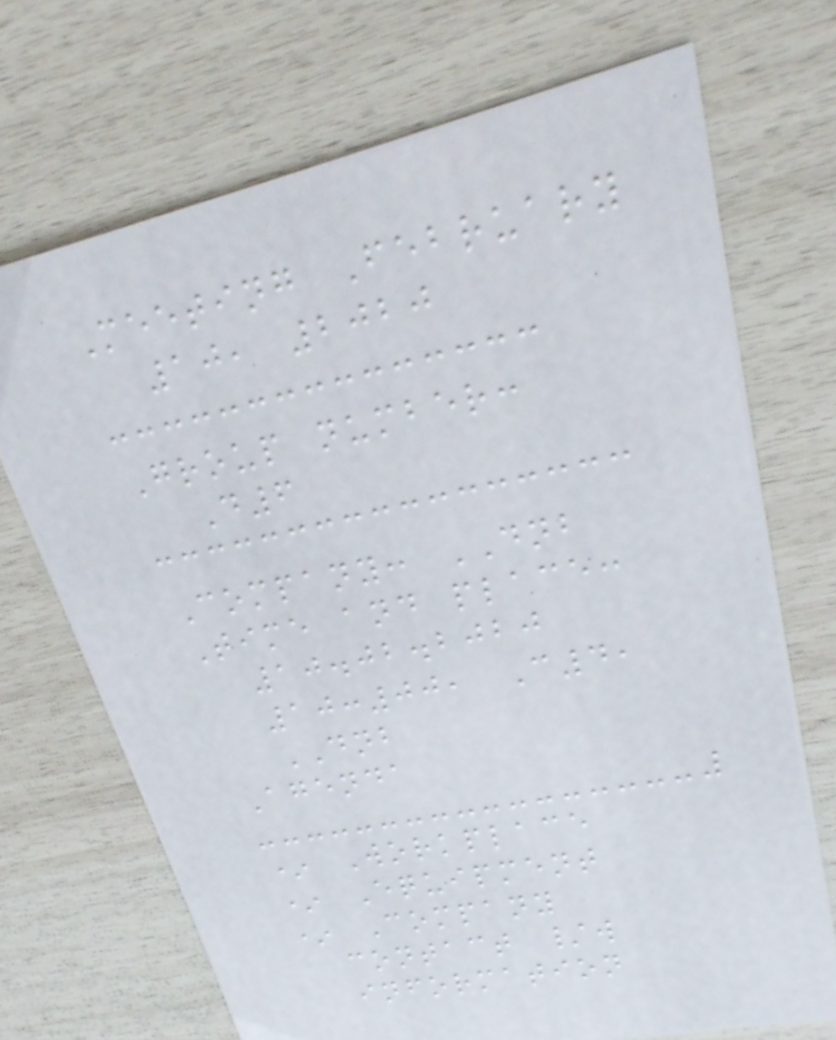Meeting February
10, 2020
Group number:
D6
Company: DNB
Time and place:
10.02.2020
10:00, C4,
DNB
Agenda
* Workplace
* Equipment
* Company
contact /w
information
